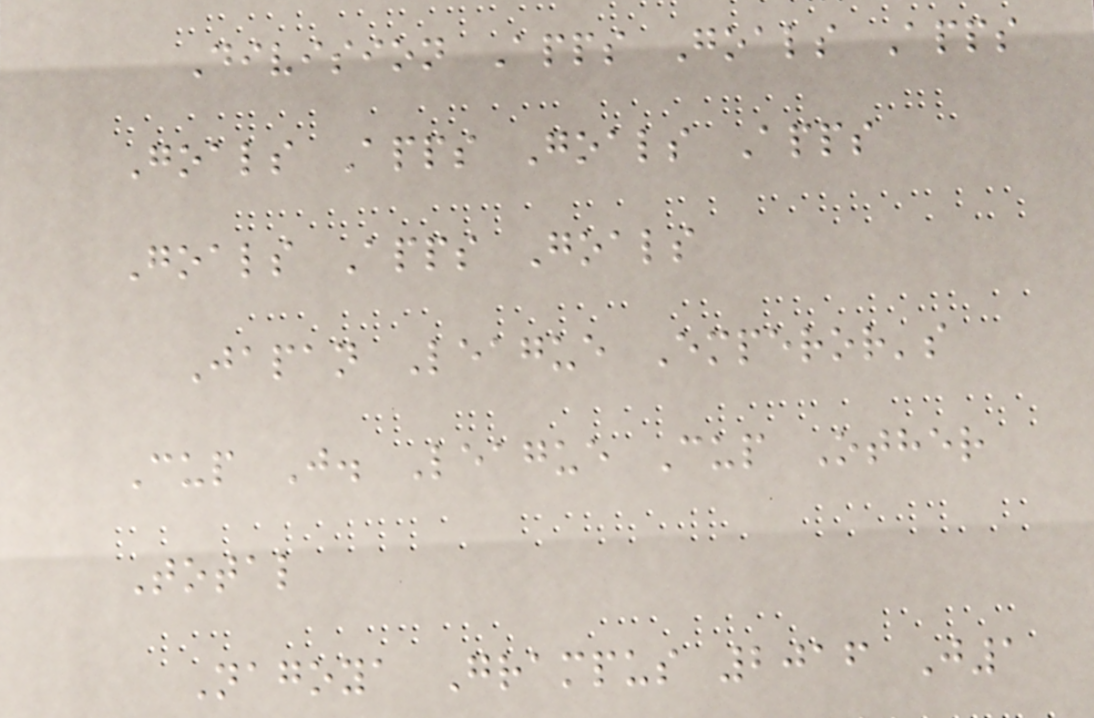Division Apps Goals Apps
Goals Apps Goals Apps
Goals Apps Goals
Japan League Emperor's
Cup J. League Cup Other
Total
Nagoya Grampus 2016 J1
